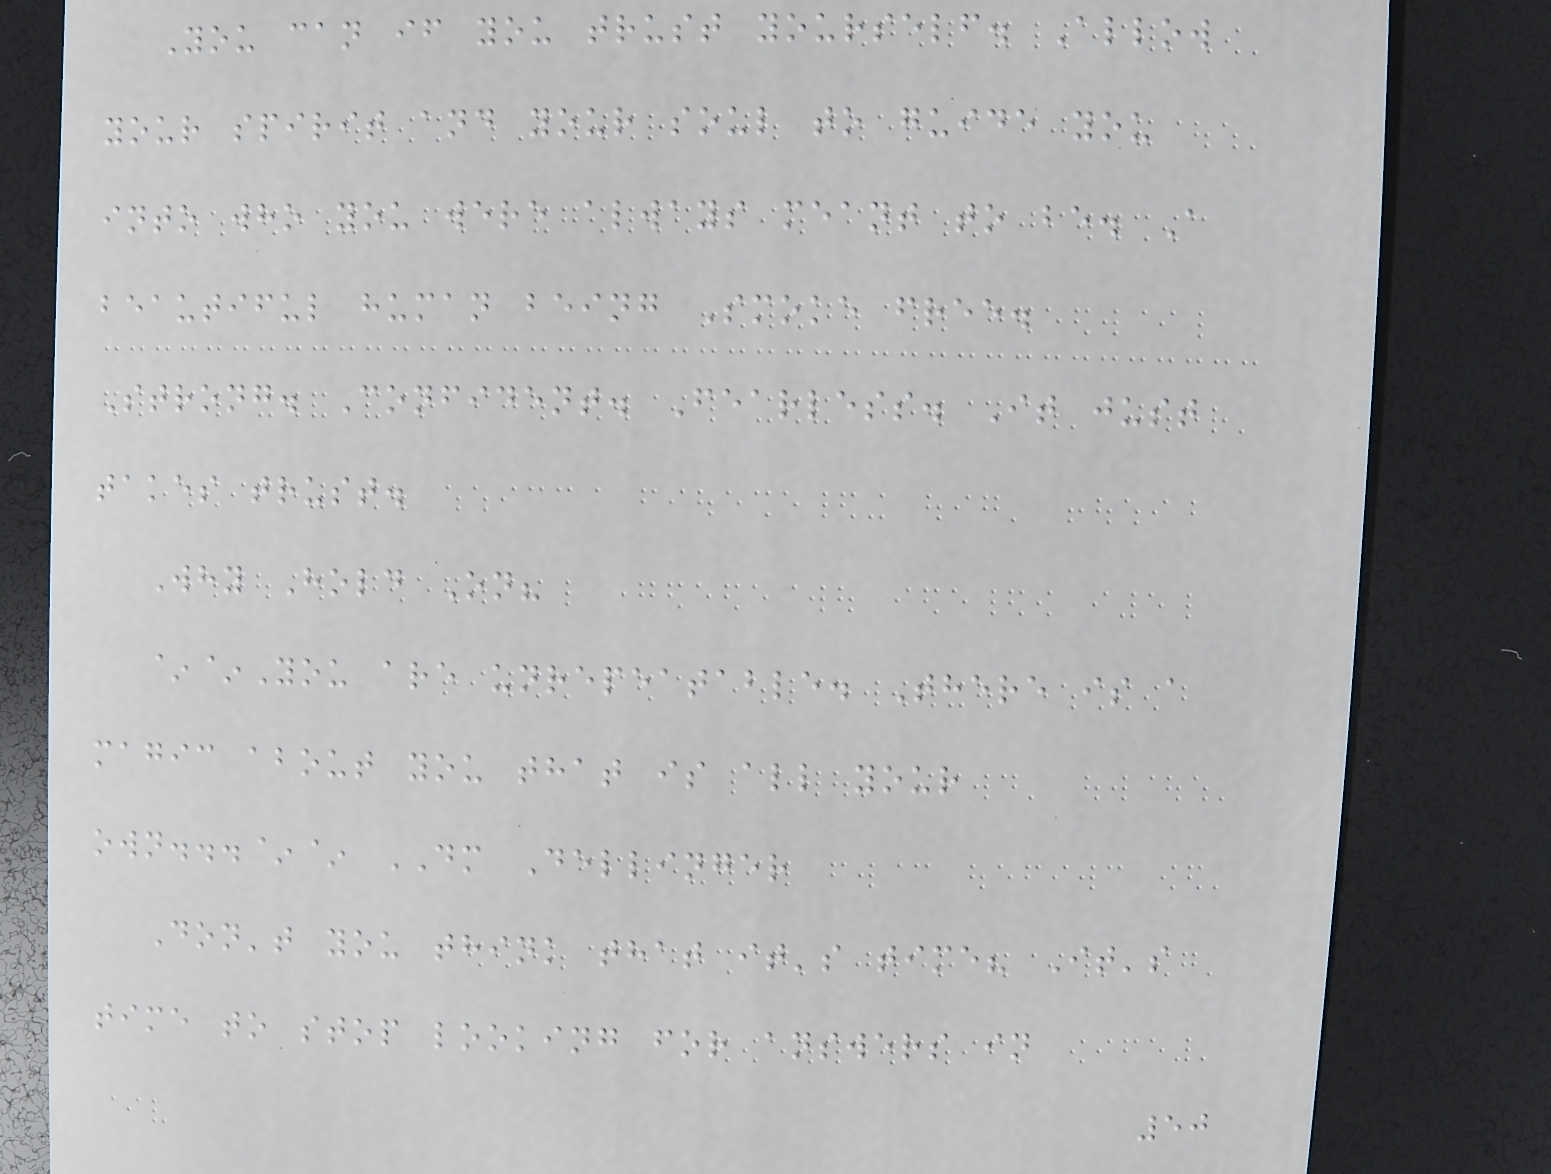You can if you trust yourself. Allow
your spirit and your soul to guide you
into who you were always meant to be. A
beautiful human being Smoke free.
Strong. Confident. Fearless. It just
takes trust.
Why Hold On?
~~You are unrepeatable. There is a
magic about you that is all your
own...~~ DM Dellinger
Don't you think that it's time? It's
time to stop looking for answers in
50
